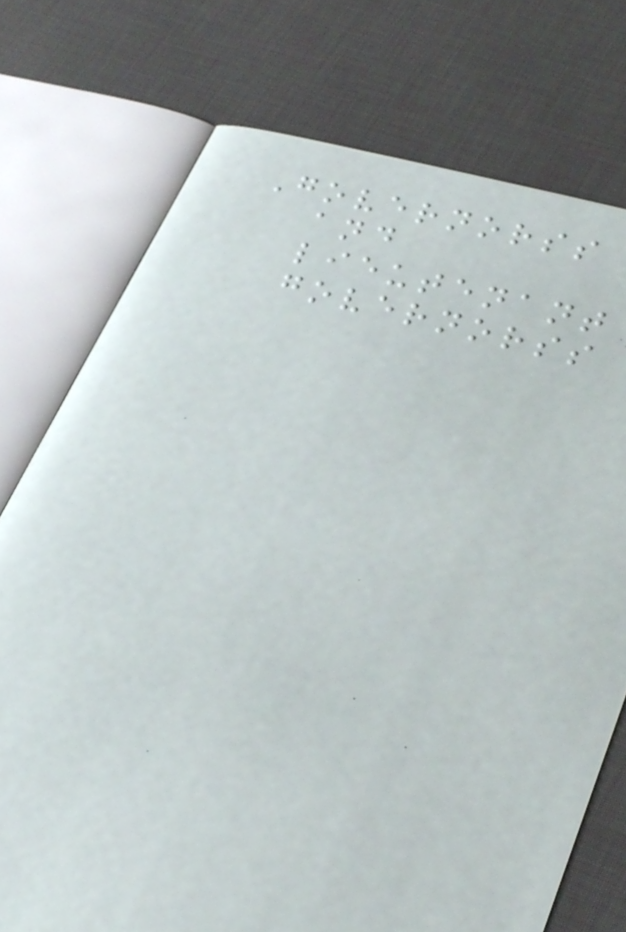Governorss
and
lieutenant
governorss
